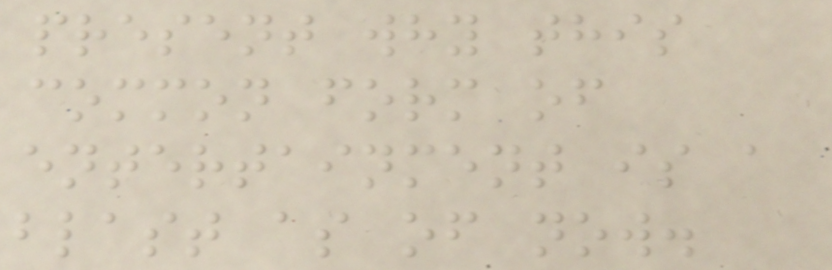present why this
common form of
entertainment is a
blast as of now.
